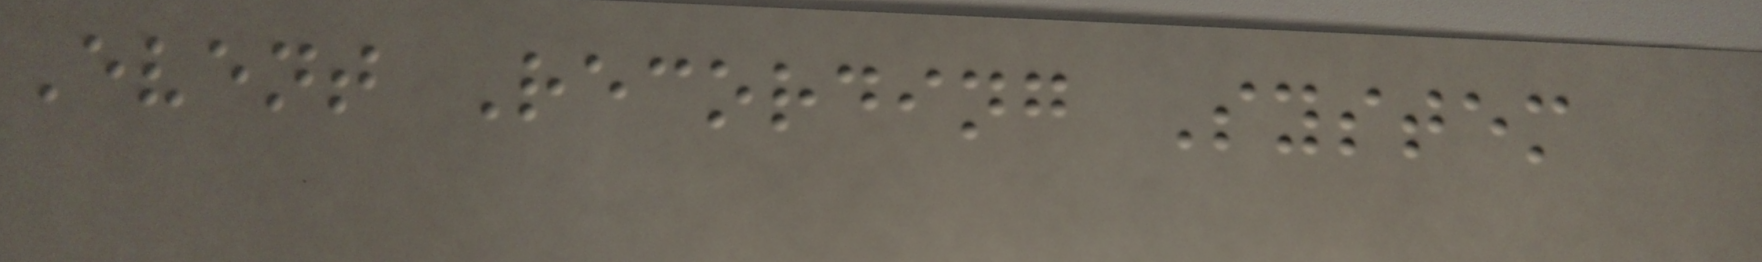Event Recording System
